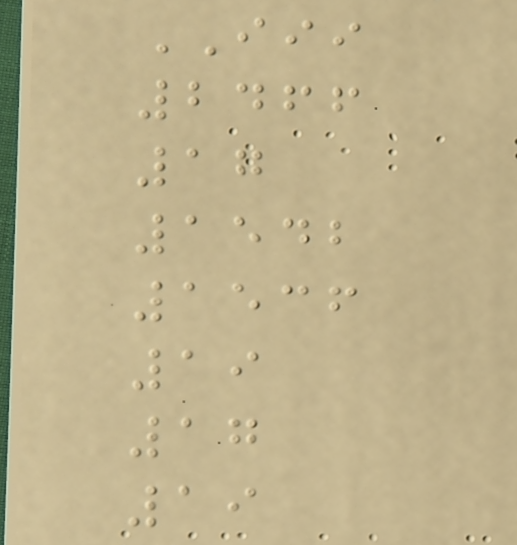III
2466
17
1542
1536
19
17
19
